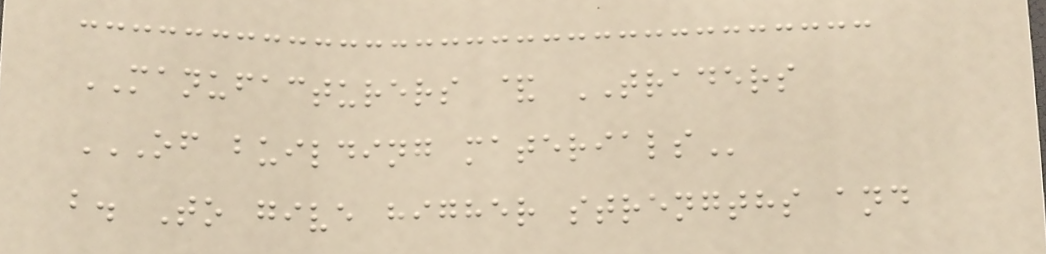MANUFACTURERS & TRADERS
OF BUILDING MATERIALS
b. To give higher strengths and
